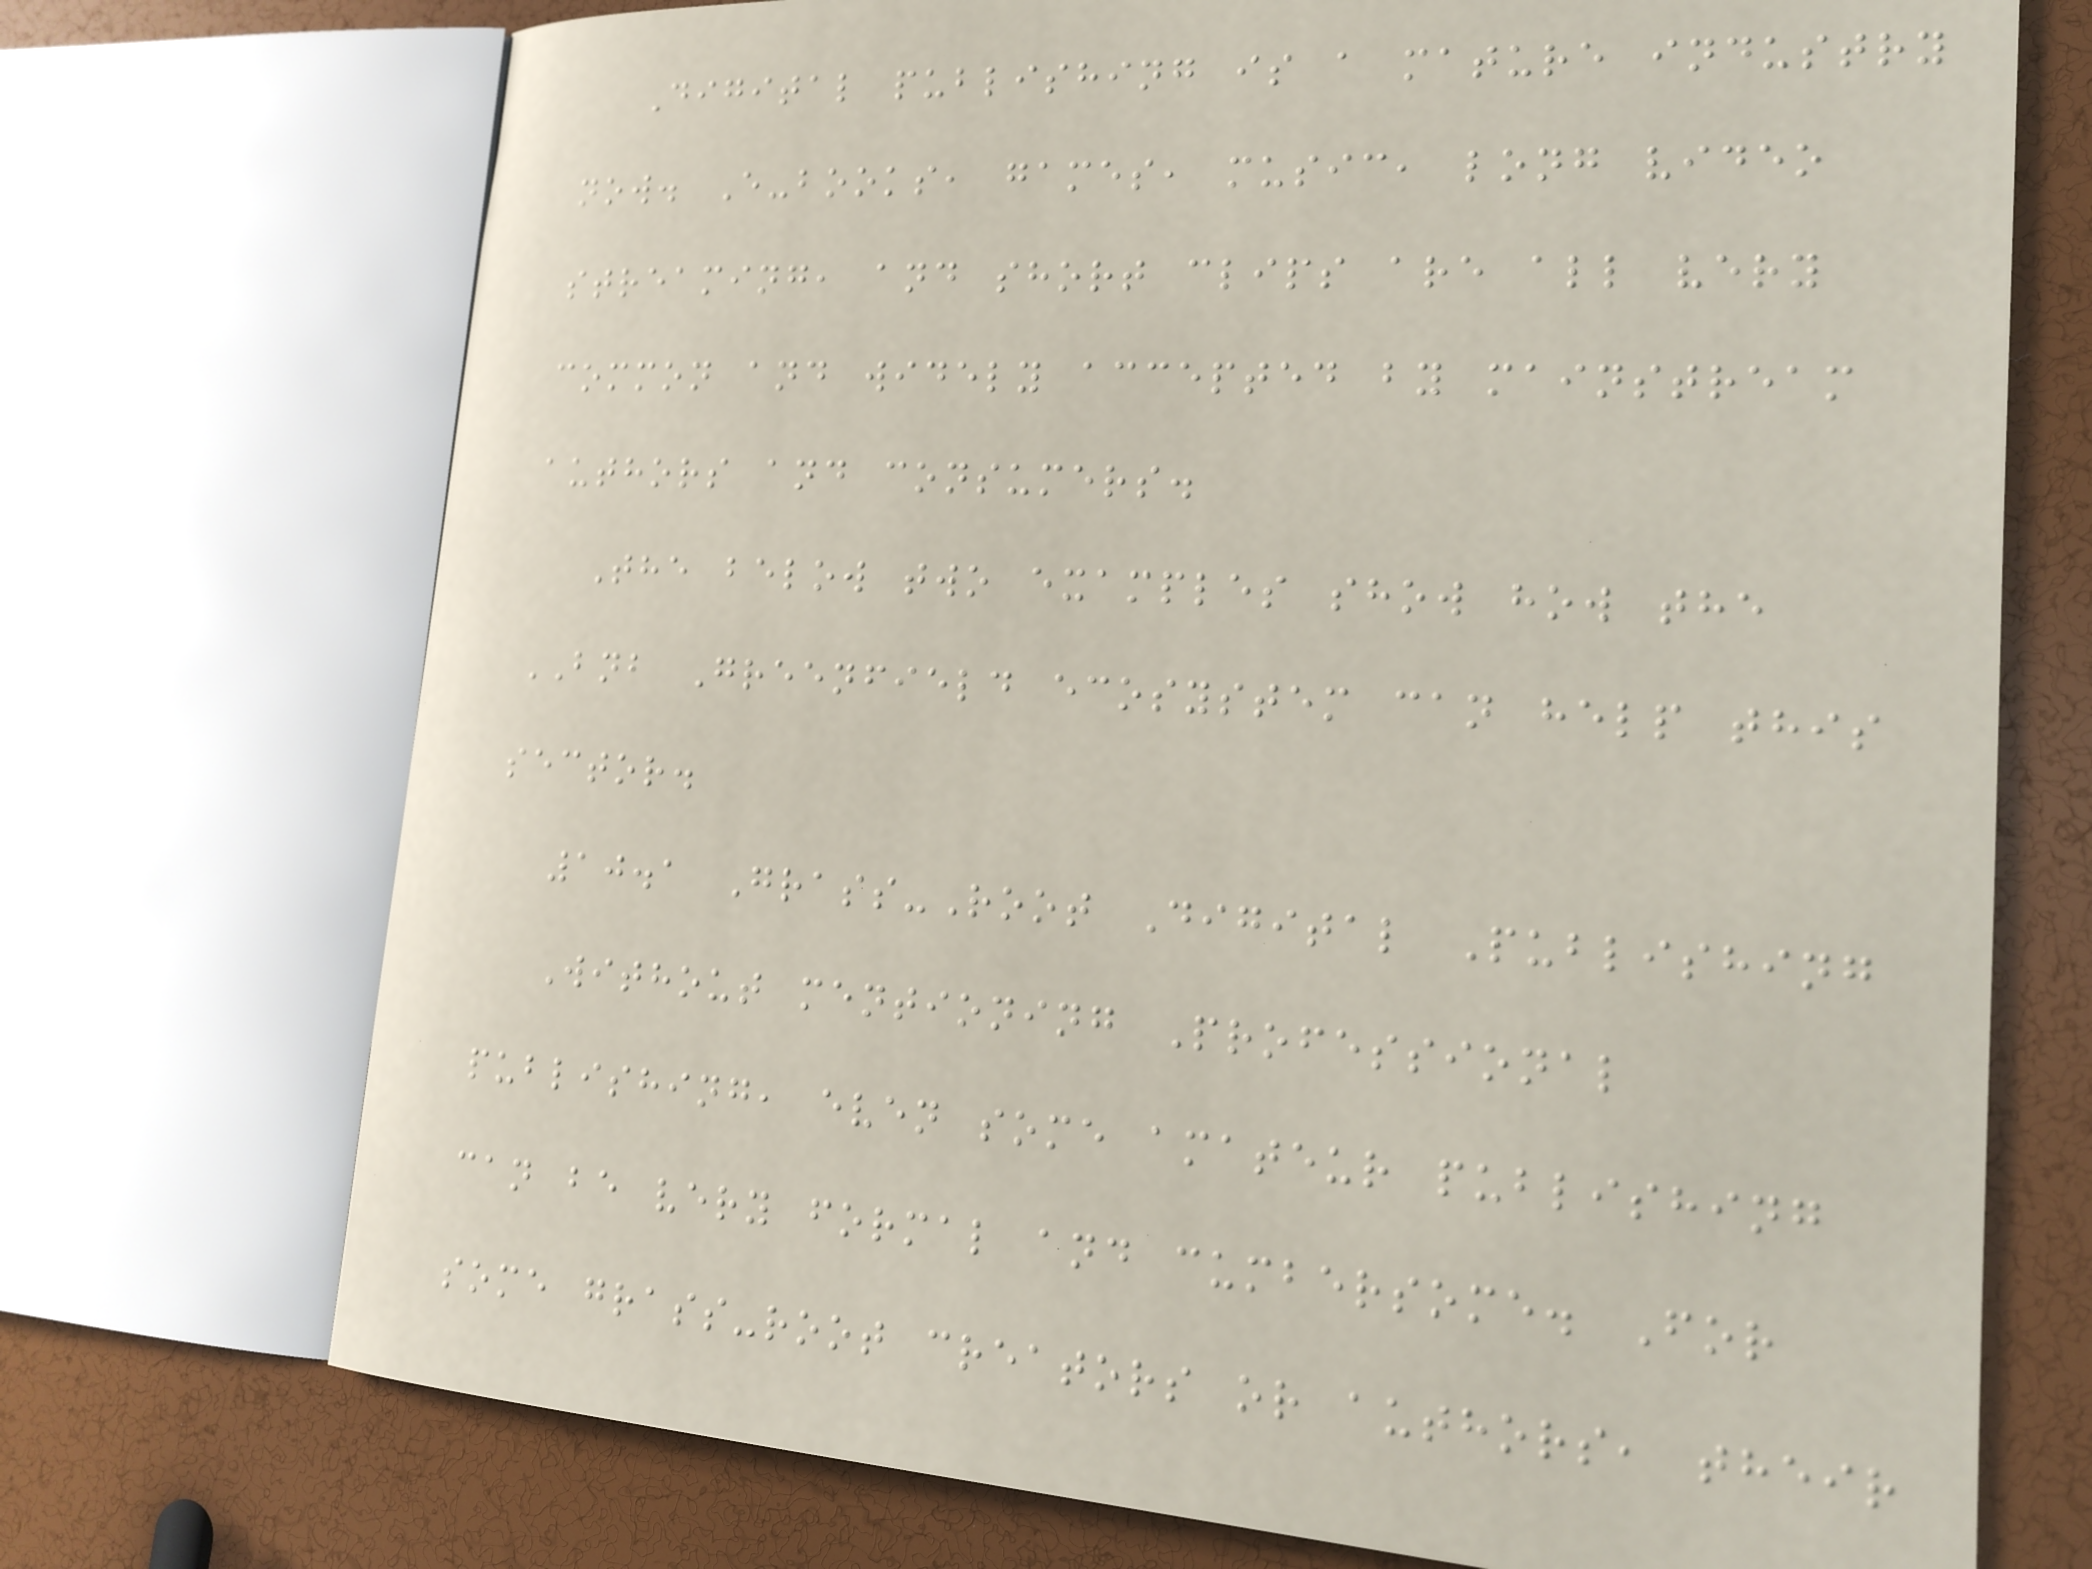Digital publishing is a mature industry
now. E-books, games, music, long video
streaming, and short clips are all very
common and widely accepted by mainstream
authors and consumers.
The below two examples show how the
BNB Greenfield ecosystem can help this
sector.
10.1 Grass-Root Digital Publishing
Without mentioning Professional
publishing, even some amateur publishing
can be very formal and cumbersome. For
some grass-root creators or authors, their
